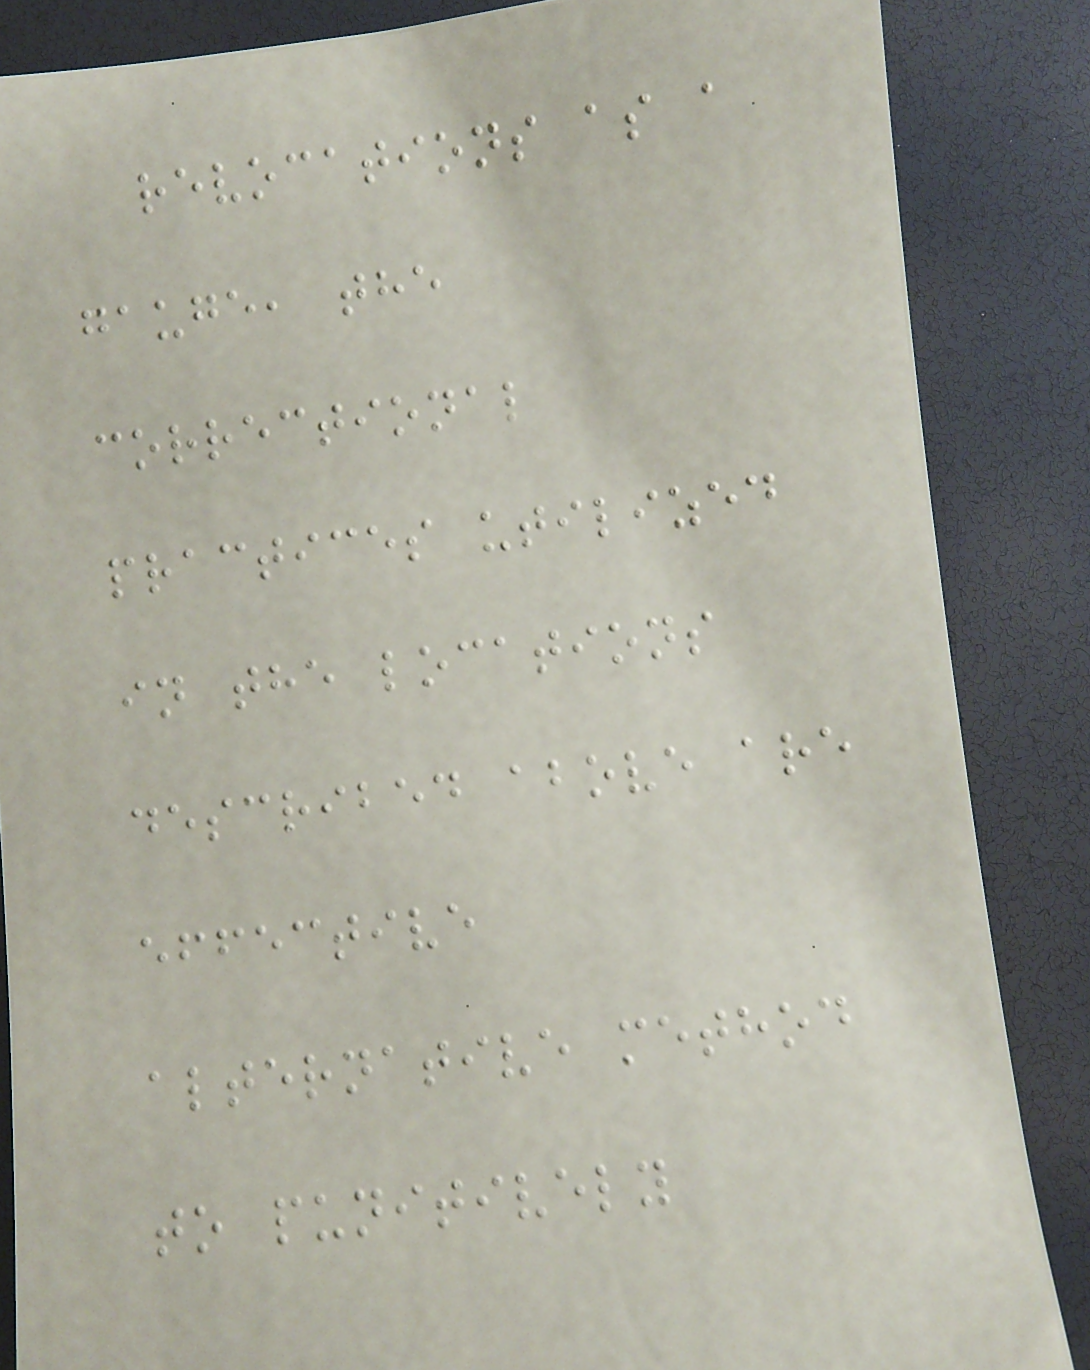revocations as a
gauge, the
correctional
practices utilized
in the locations
described above are
effective
alternative method
to punitively
